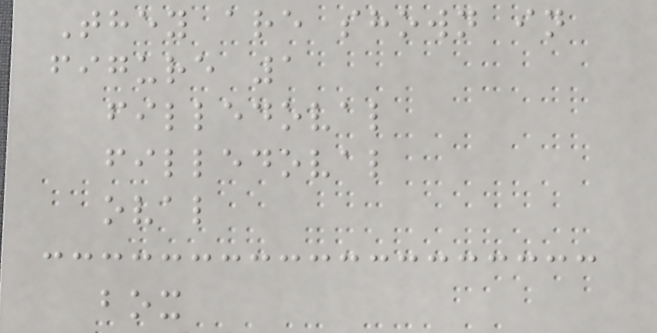They are shown in
figure 1
filledoval
filledoval
oval
box
